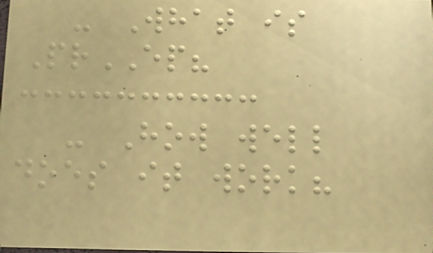- What is
PrEP?
- How well
does it work?
